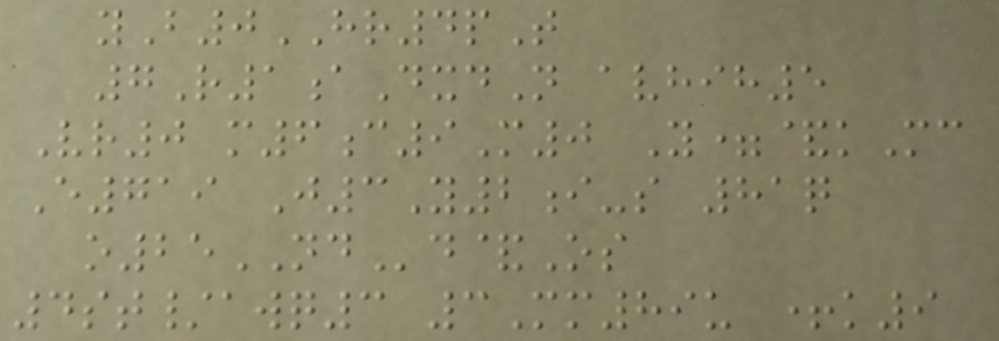yB0HR4pT
7R1aDxdN avhih5
Vr0 m6c9M0 Y=&kMc
E719 J3Y2i-s 81q
o25NDd&Os
4st/awq3 3Mm89u +k9
